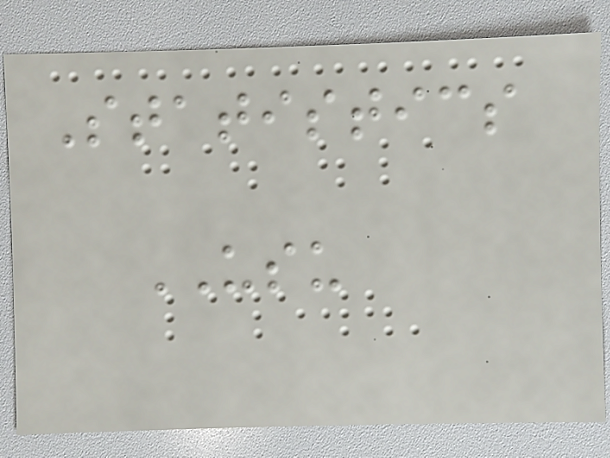Statistics
USU
